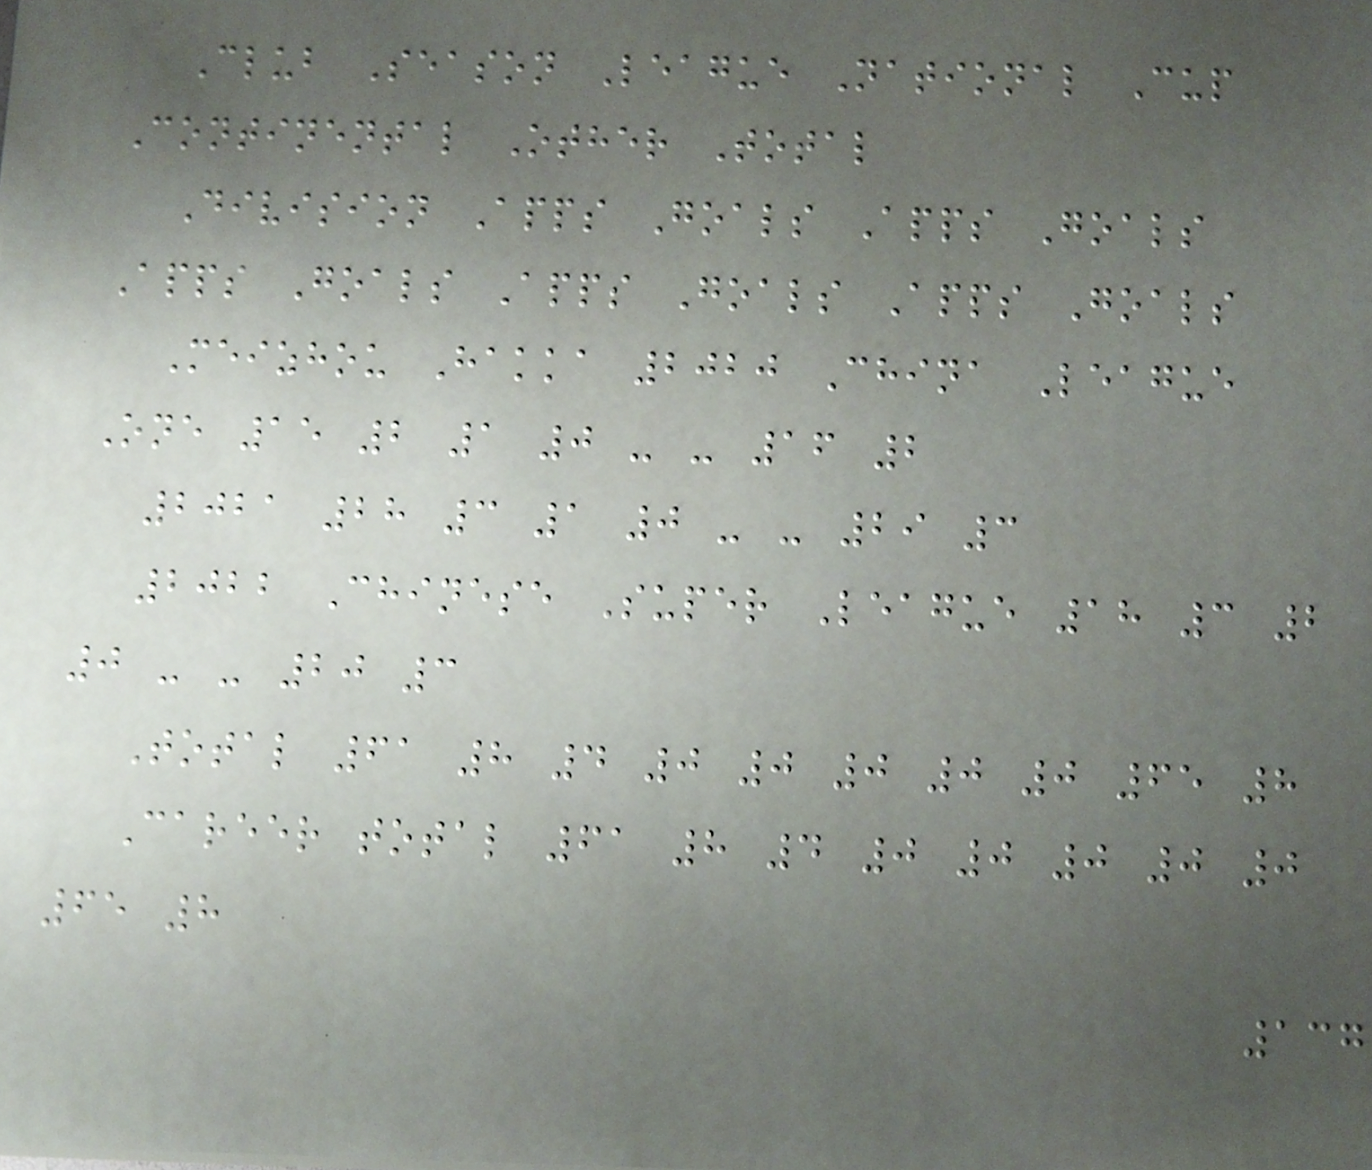Club Season League National Cup
Continental Other Total
Division Apps Goals Apps Goals
Apps Goals Apps Goals Apps Goals
Meizhou Hakka 2020 China League
One 15 2 1 0 - - 16 2
2021 28 3 1 0 - - 29 3
2022 Chinese Super League 18 3 2
0 - - 20 3
Total 61 8 4 0 0 0 0 0 65 8
Career total 61 8 4 0 0 0 0 0
65 8
137
